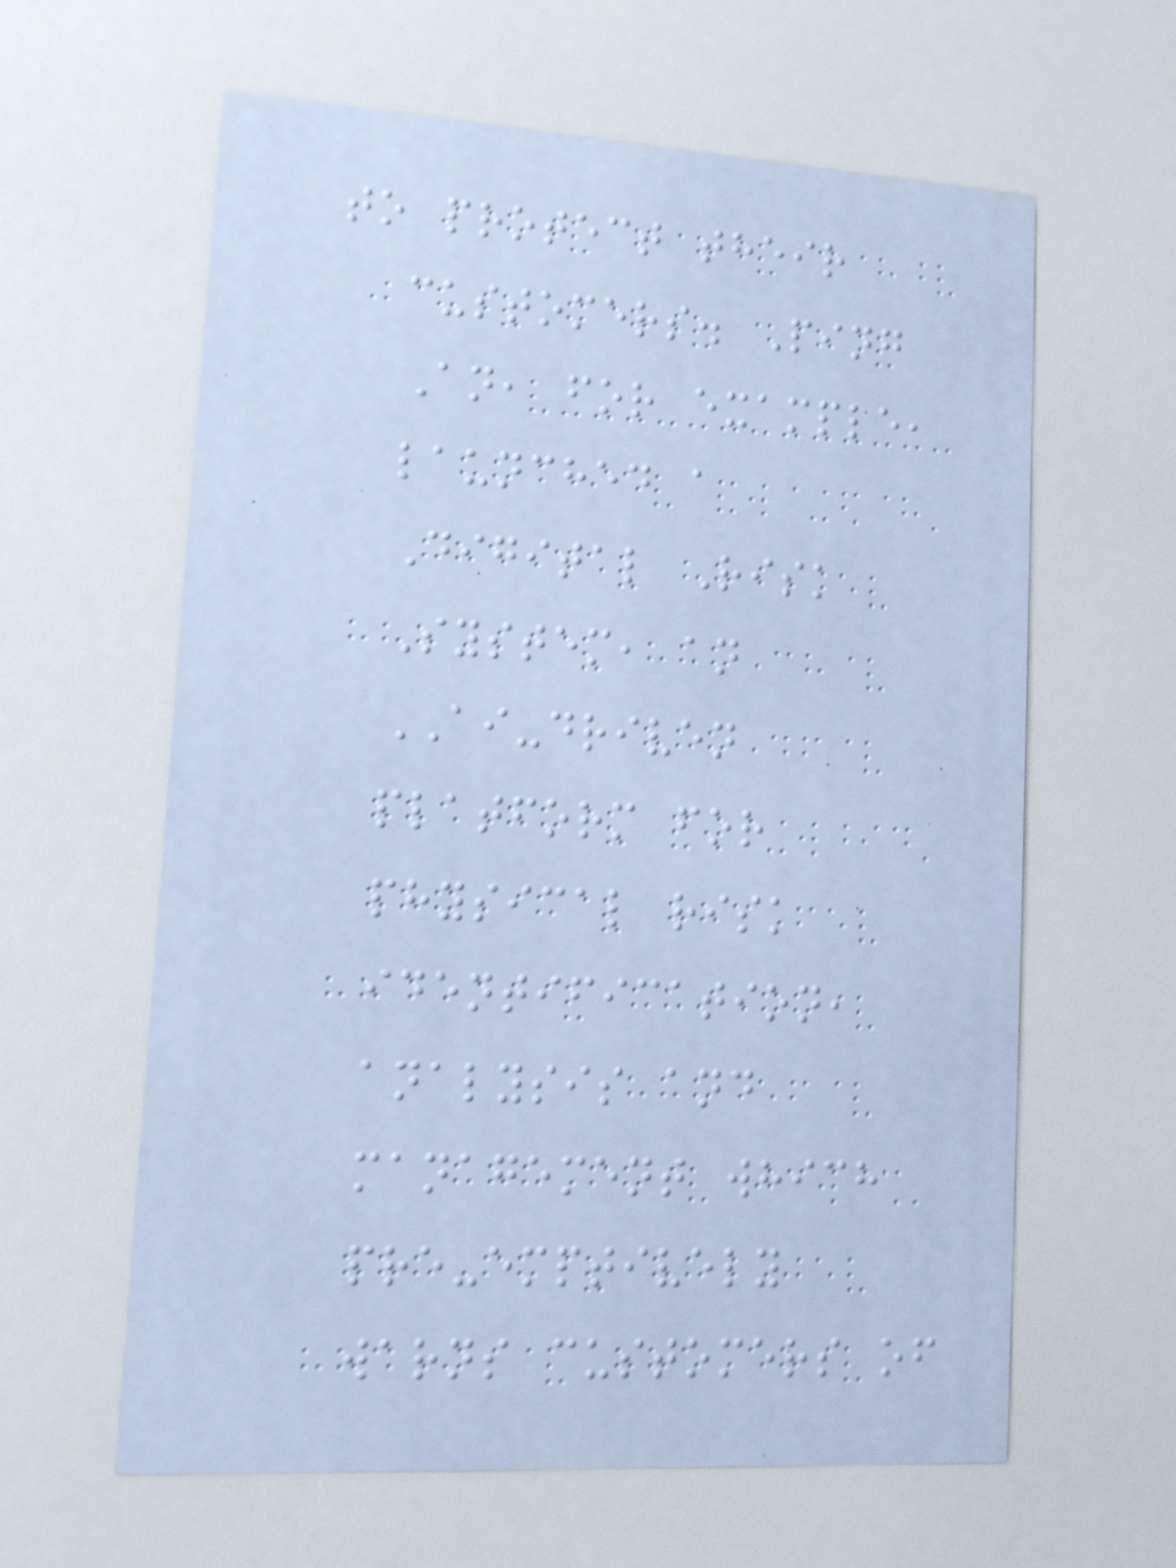to protect their
customers. Ping
An, for example,
launched a
Digital Risk
System, an
AI-driven
platform for
physical risk
identification,
analysis and
management which
pre-emptively
warns customers of
